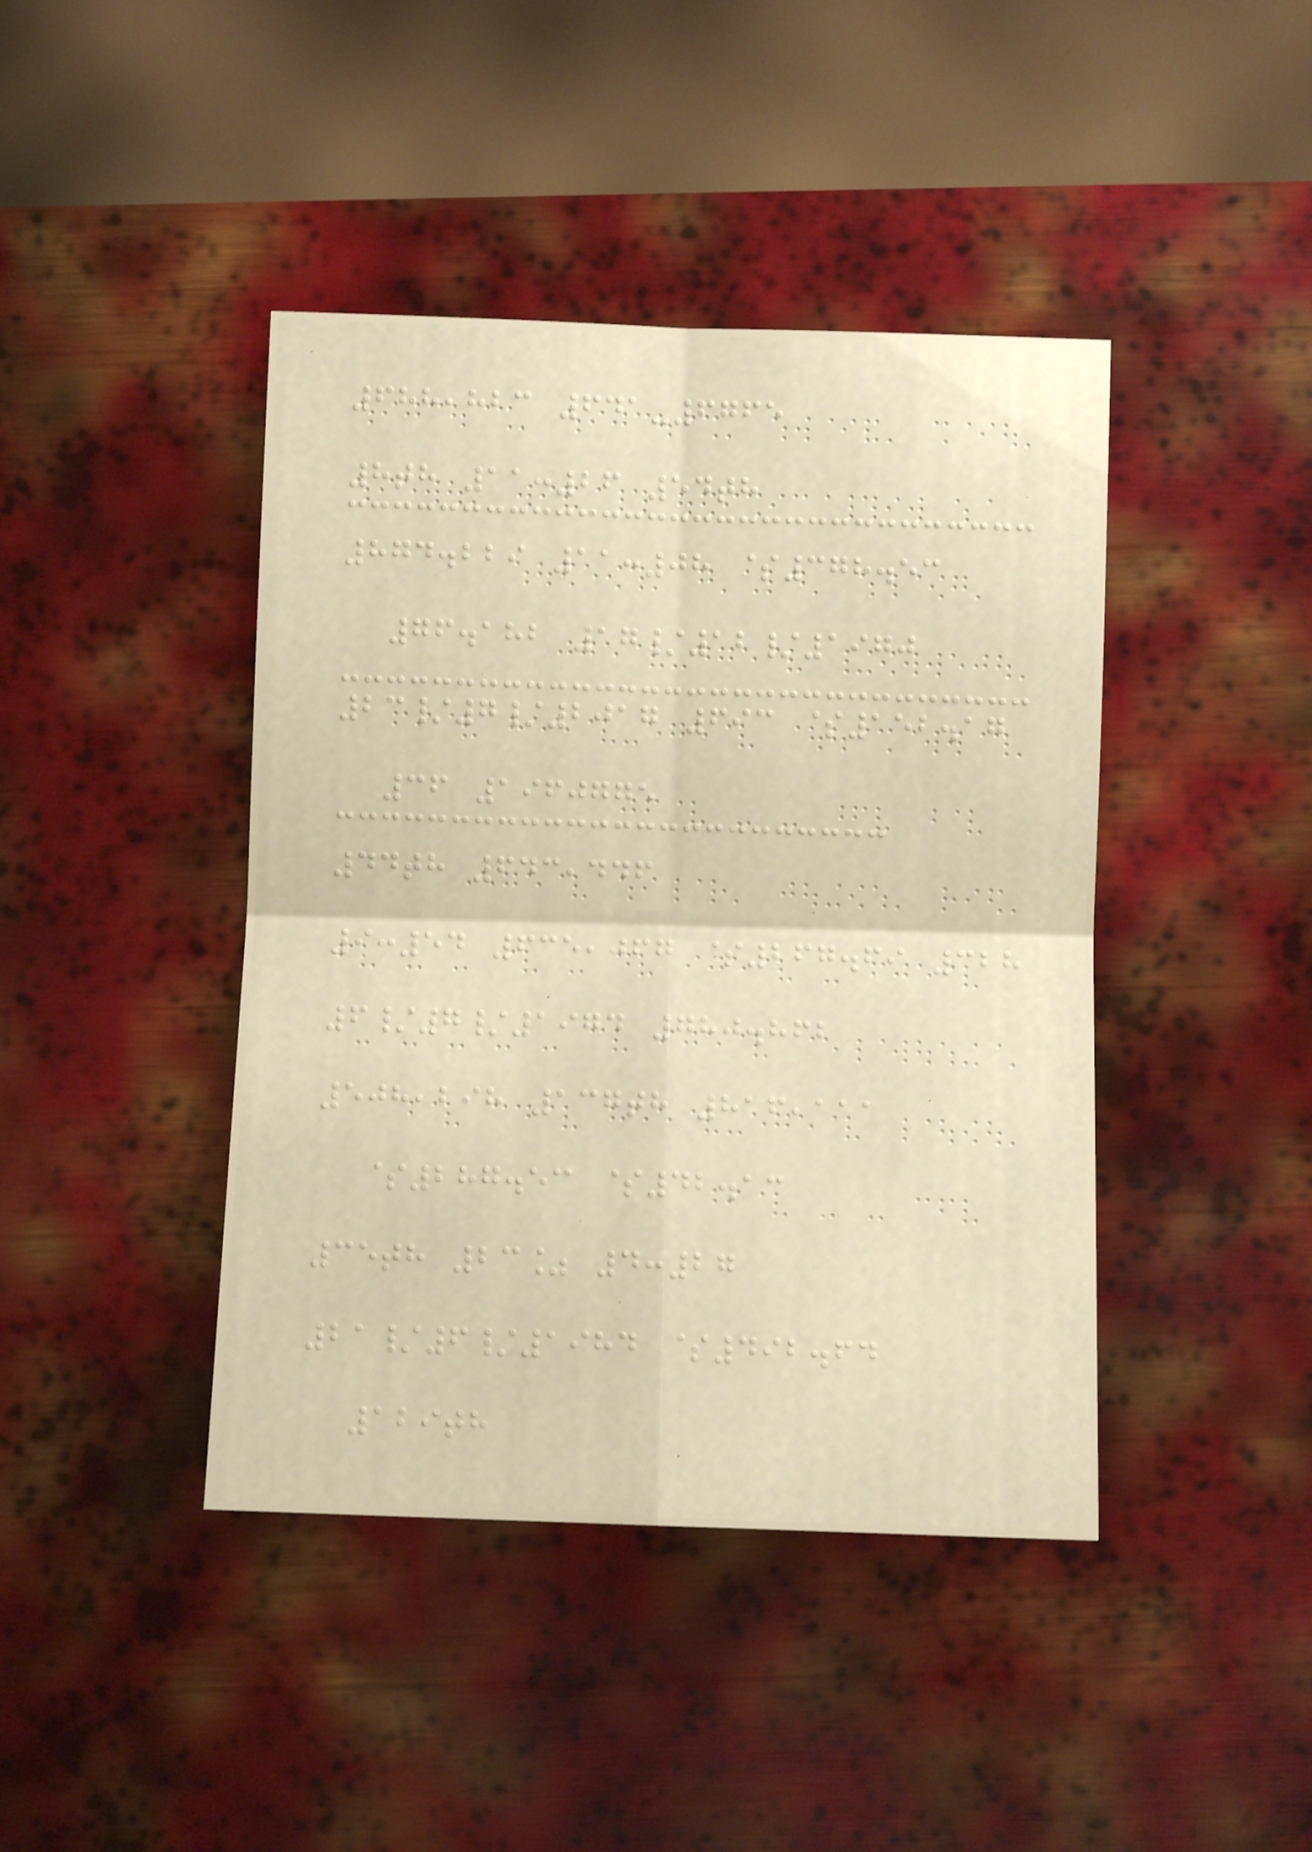688,823 641-6765
8th 11:26 54th
874.229 11:08 $378.53
76.182 17/12/1970
23/7/2017 693 $152.17
36 1960775
44th 643,446
9:54 635,067 $267.69 328
6/7/1974 780.862
508,298 137th 816,111
$287.53 $42.13
35th 23% 4:27
21/6/1984 $492.64
129th
